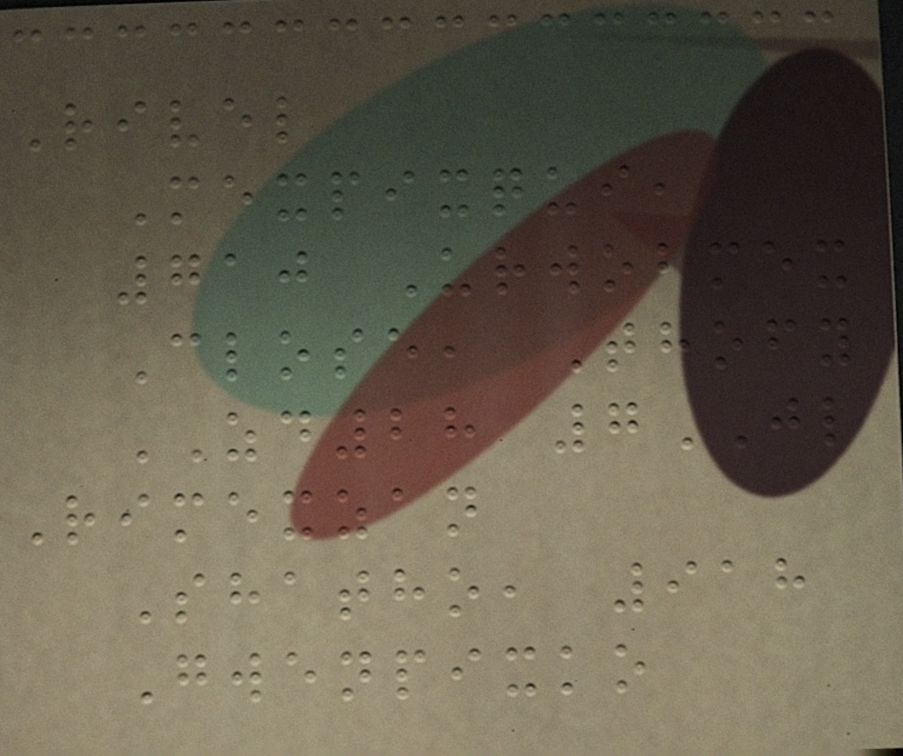Rivel
Mexpixqui,
710 Urwobmex
Close, Thofy
ZD28 7JL
Rimexzan
Shatho, 918
Gwenpixko
